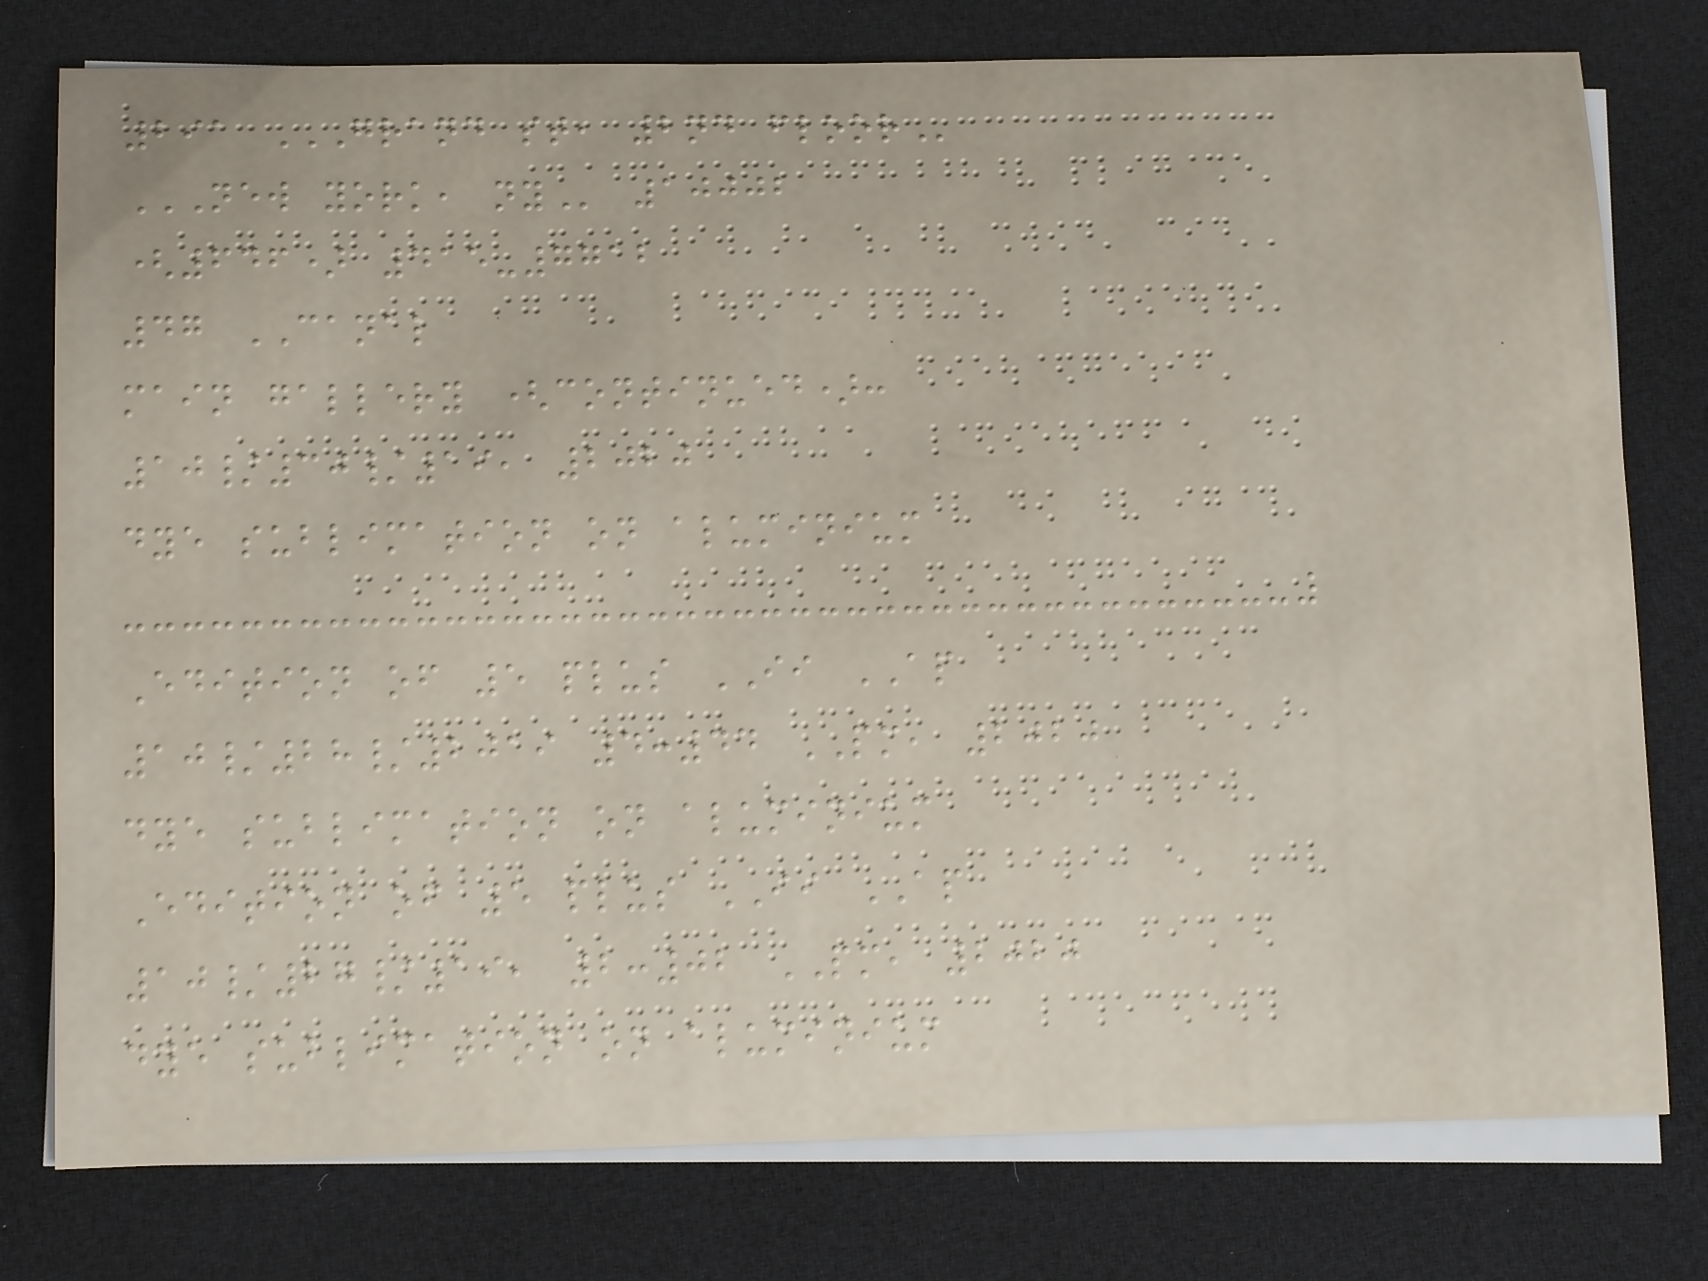291 GRAND ST, 2ND FLOOR
NEW YORK, NY 10002
(646) 415-7712
47 CANAL
main gallery (continued):
10/30/19, 2020
dye sublimation on aluminium
Edition of 5 plus II AP
10/28/2019 4:44 PM, 2020
dye sublimation on aluminium
Edition of 5 plus II AP
10/27/19, 2:02 PM, 2020
dye sublimation on aluminium
